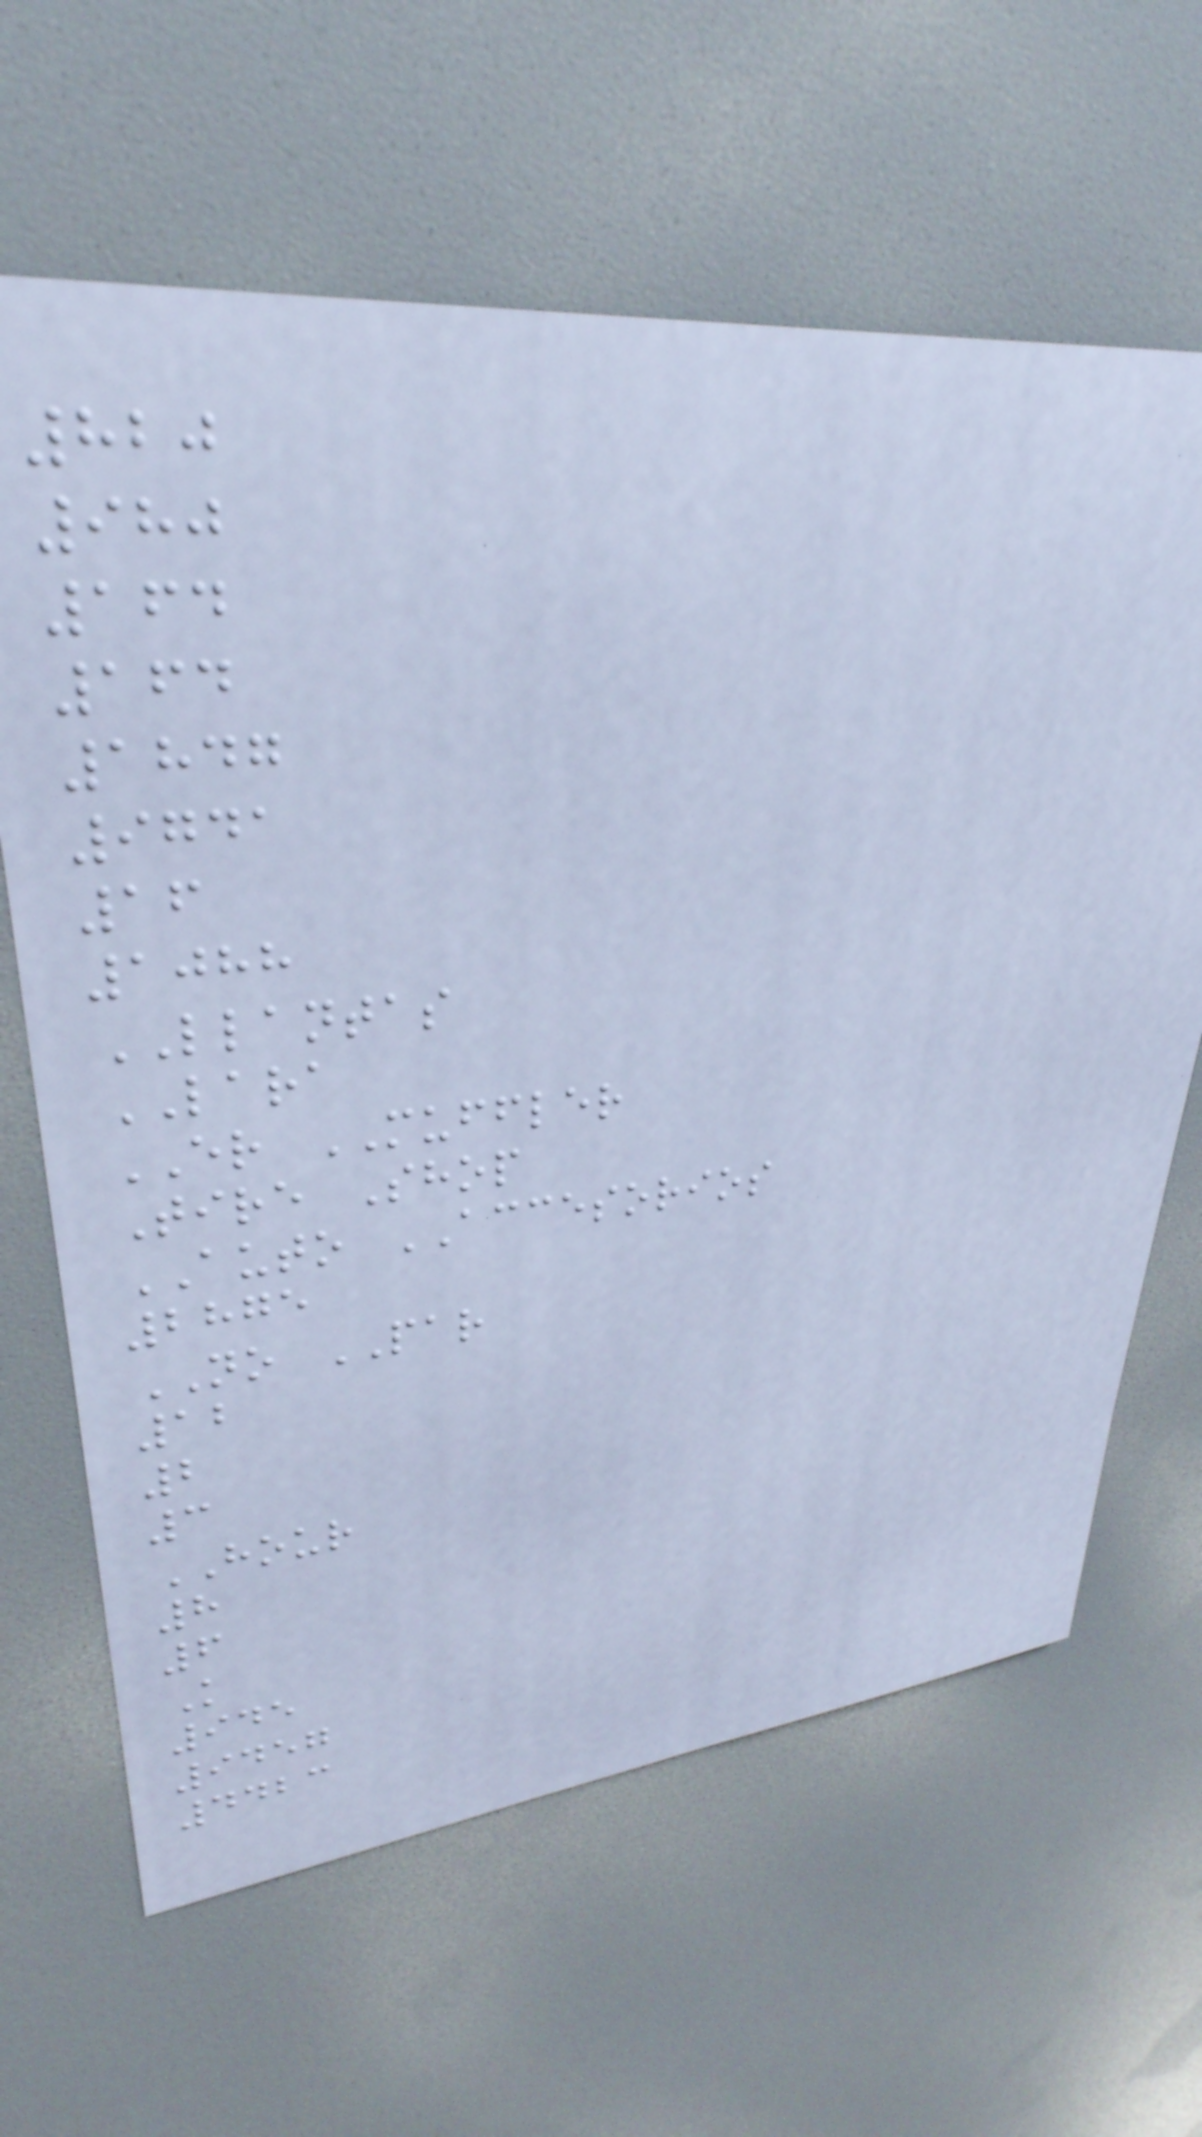820
980
164
164
1847
9741
16
1088
LLANTAS
LARA
ER MUFFLER
Tire Shop
AUTO ACCESORIOS
2875
NO PAR
12
2
3
HOUR
8
6
K
945
9457
4423
